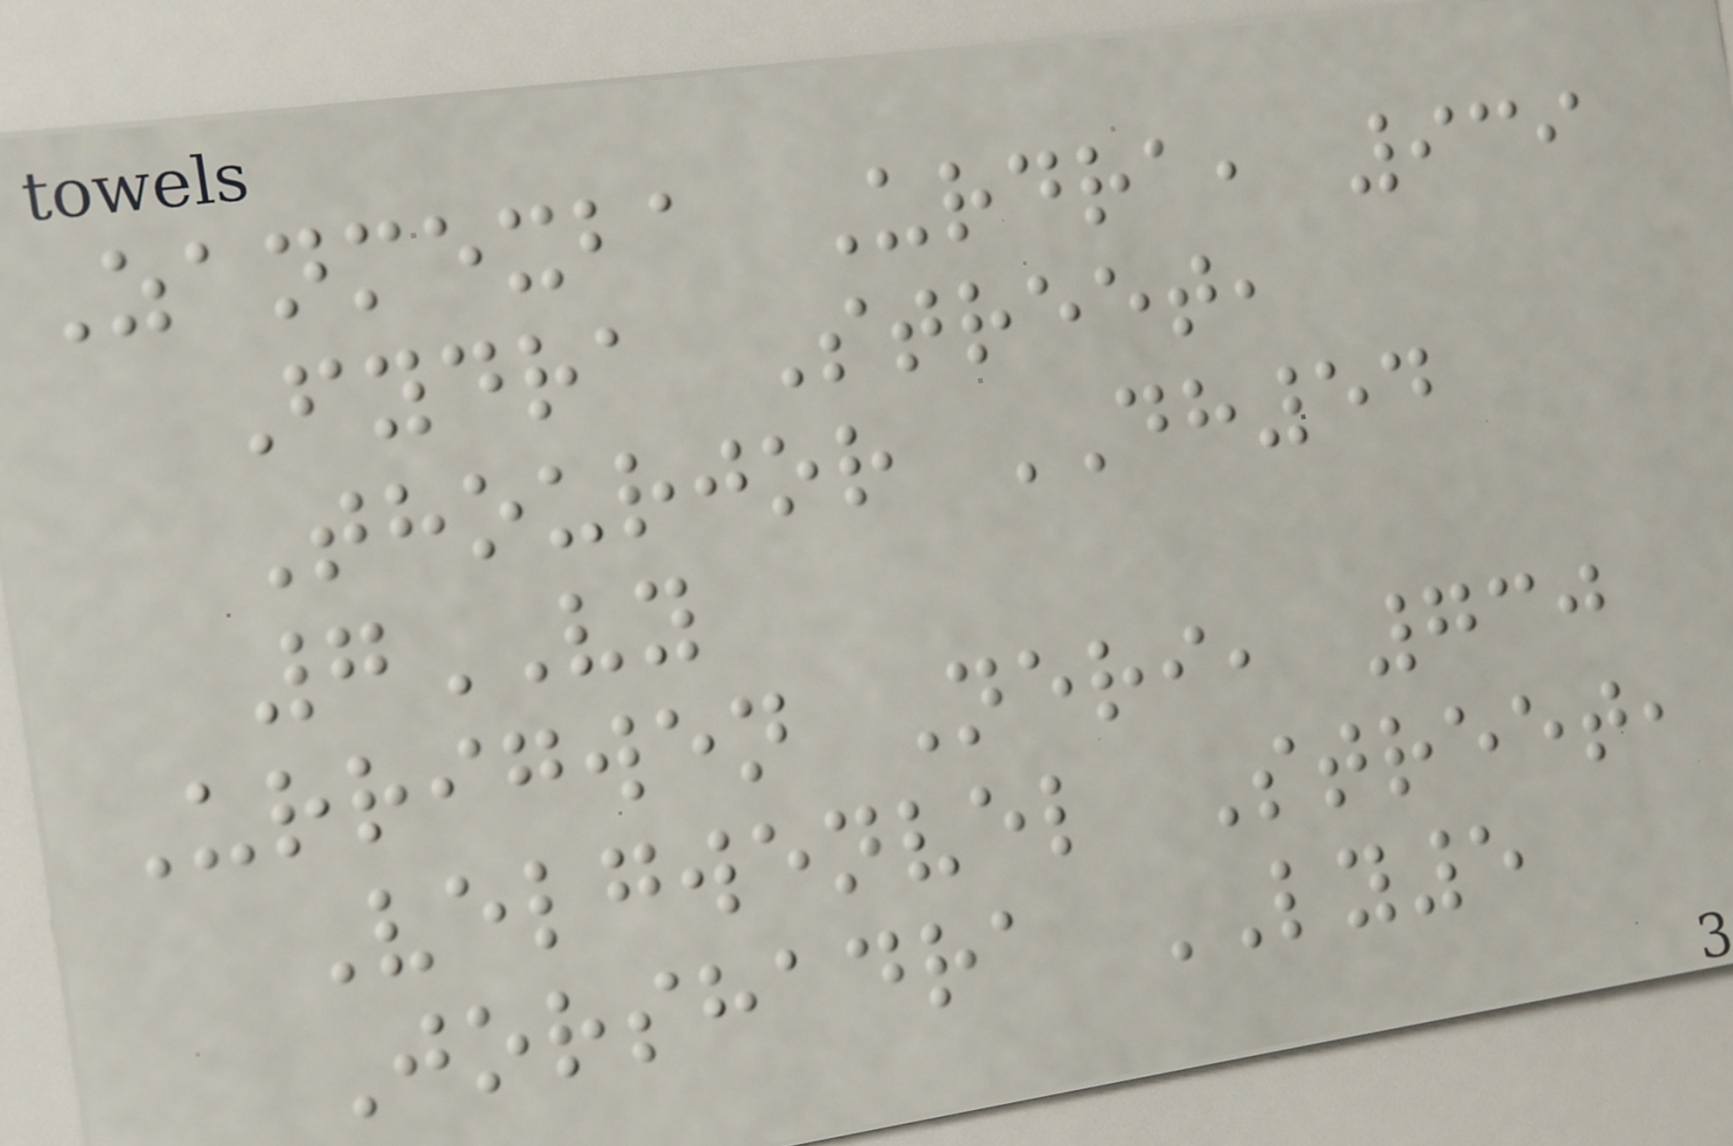Zanmexba Urdra, 939
Fydra Street,
Thourjor DH54
7VY
Urrigwen Neri, 730
Velgwenvel Street,
Jorshadra LY5
